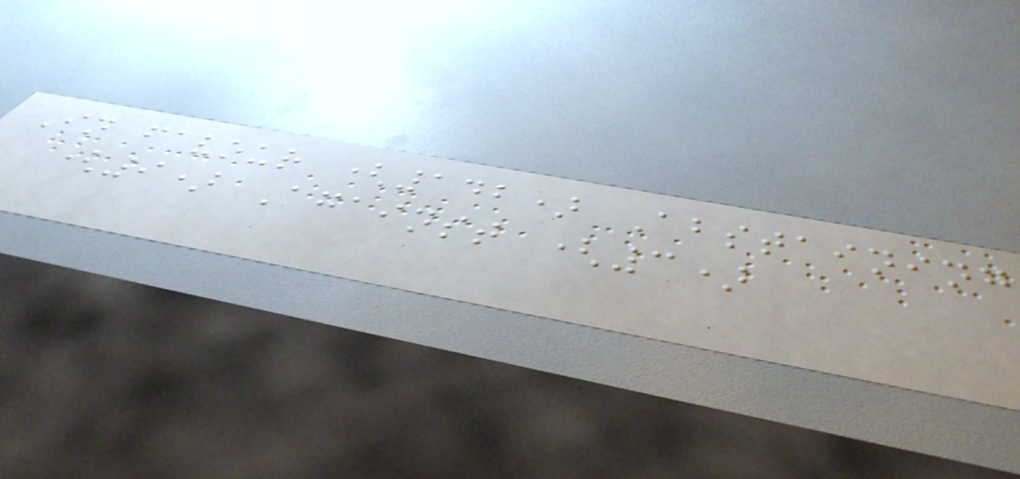In favour (142) Abstaining
(9) Against (3)
